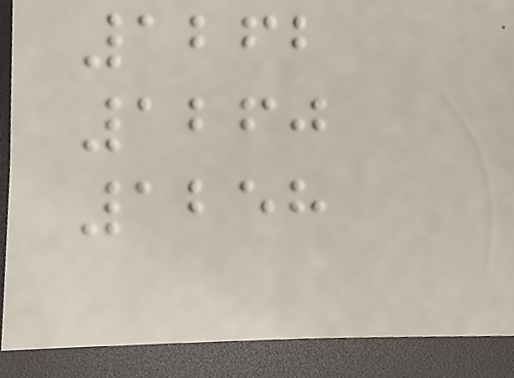1262
1260
1258
